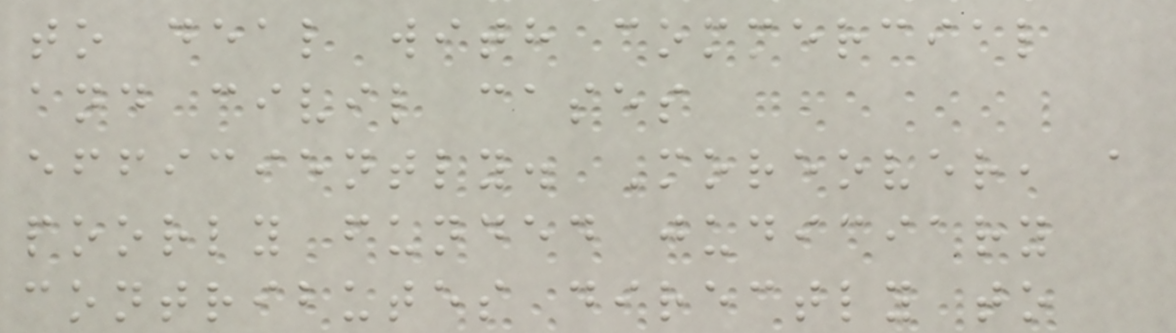to deal with commercial
and civil cases
efficiently. Moreover, a
poorly funded judiciary
contributes directly to
